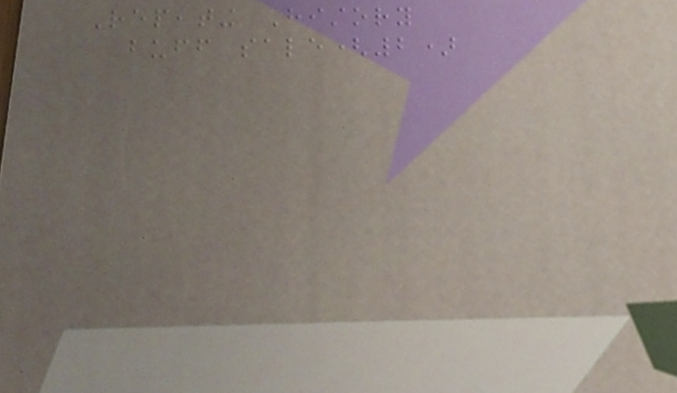Repeating History
buff sale(2)
